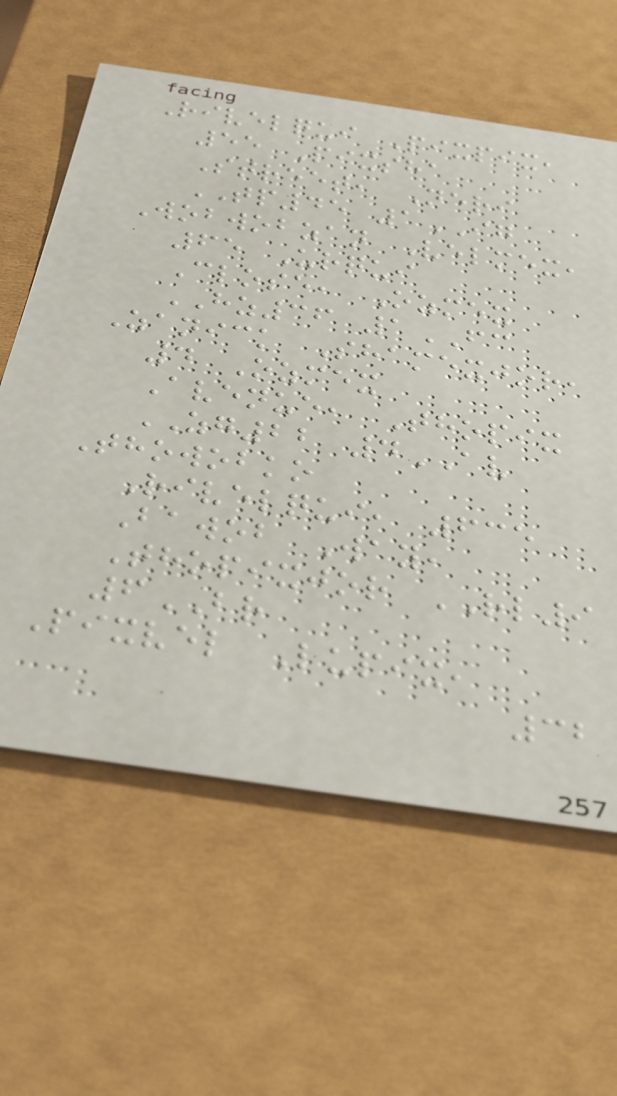Rivelqui Pixpix,
55 Pixsha
Street, Neri
TP45 1IG
Wobwobzan Velmex,
65 Urqui
Close, Ozmex
HZ36 1FC
Zanick Shamexjor,
4 Ozmex
Avenue, Thopix
ZG22 4AV
Thowobko
Rivelqui, 635
Bawob Way,
Thopixjor RL9
6BR
Pixvel Lupix,
32
